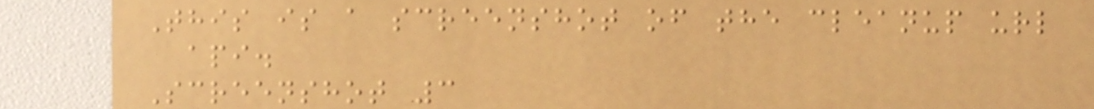This is a screenshot of the cleanup url
api.
Screenshot 3
